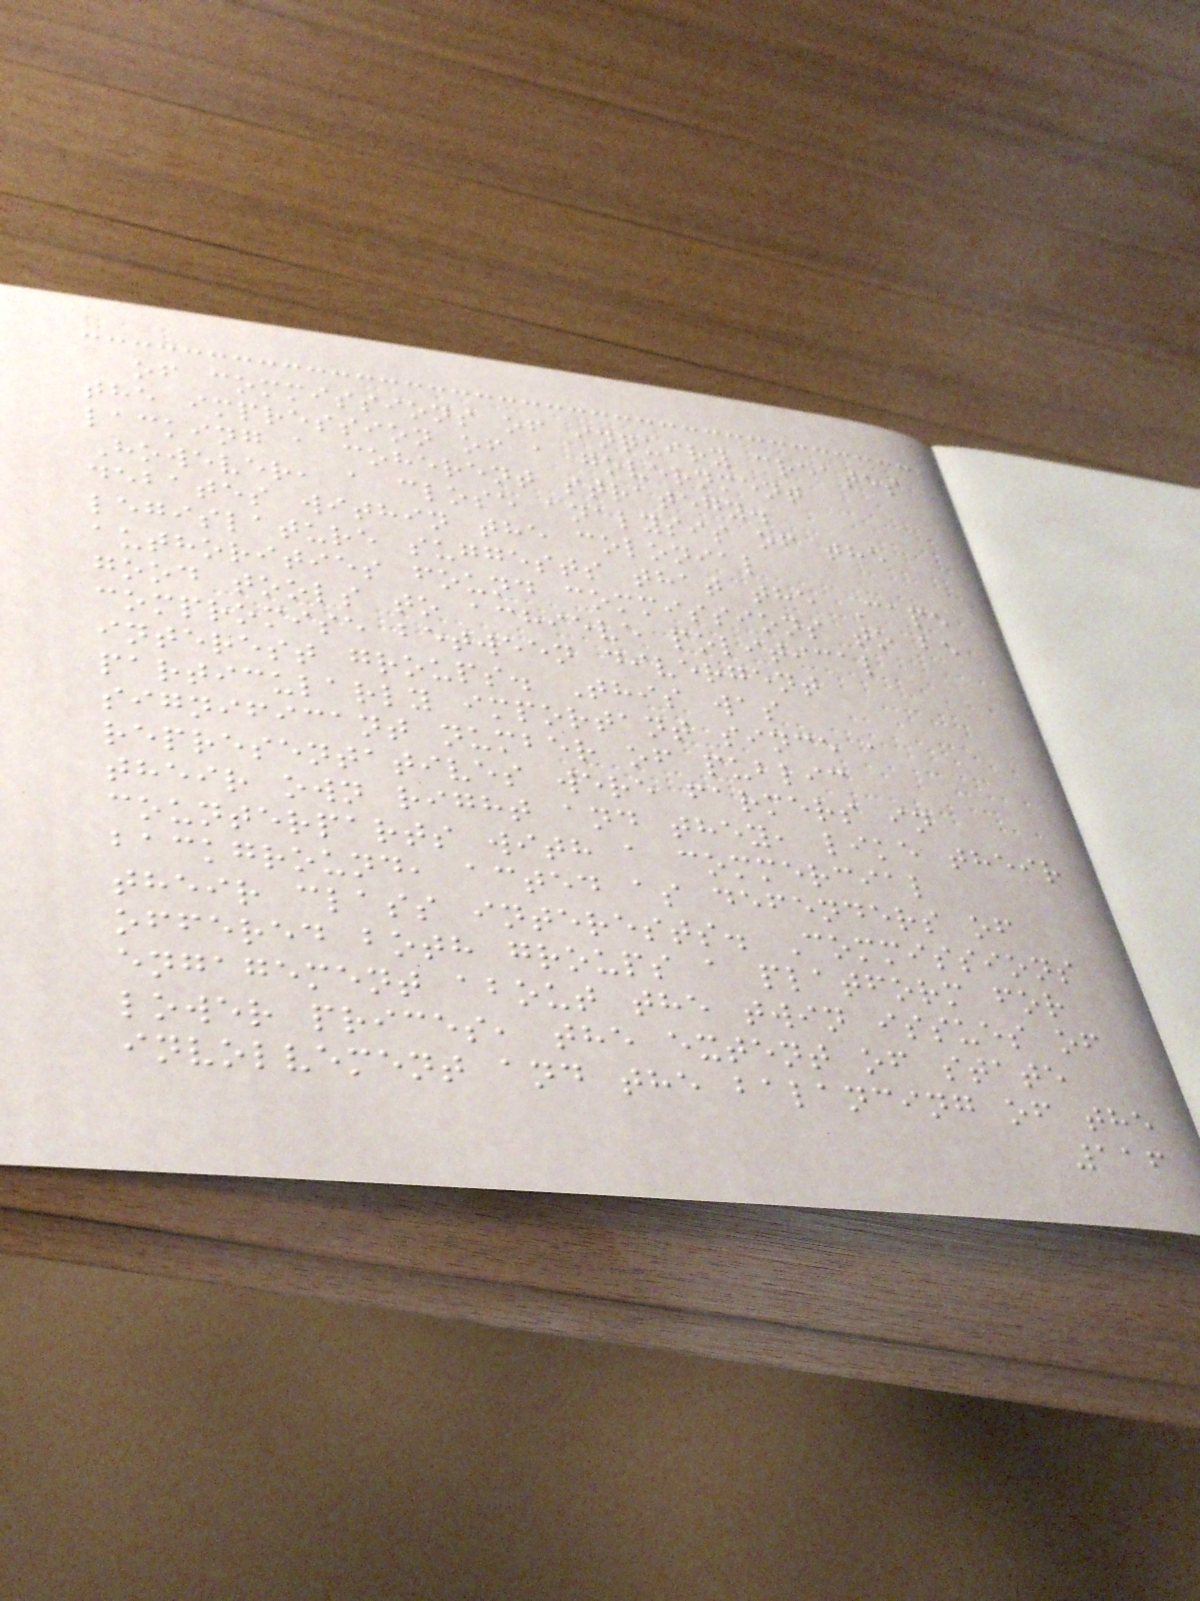of commissions of inquiry creates
the impression of a government
lacking a coherent strategy.
However, a close analysis of the
debates within the colonial
legislature suggests that the Cape
authorities found commissions to be
good tools to achieve political
compromise between divergent
interest groups. This was
particularly important since a
significant number of public
representatives were farmers in
their own right and they, like their
counterparts with a commercial
background, acted as defenders of
their class interests. Commissions
offered both groups a platform for
engagement about the twin issues of
lower prices, the extent of state
involvement and the balancing of the
116
